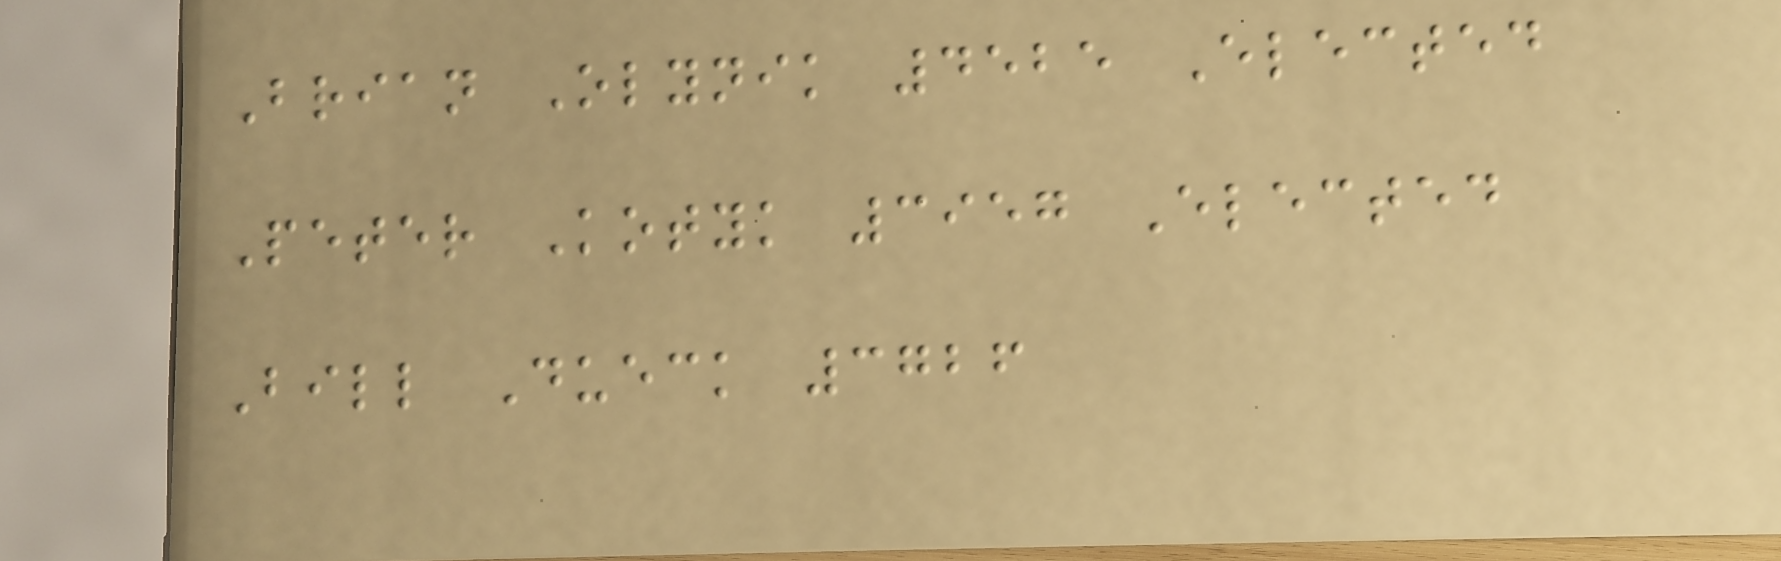Brian Olynik 4525 Elected
Peter Kotyk 3957 Elected
Bill Dueck 3726
